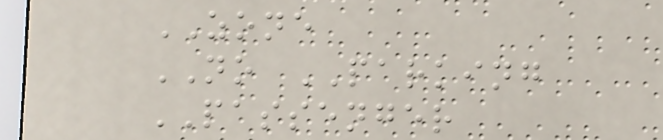ZONE
NO PARKING
PASSENGER
